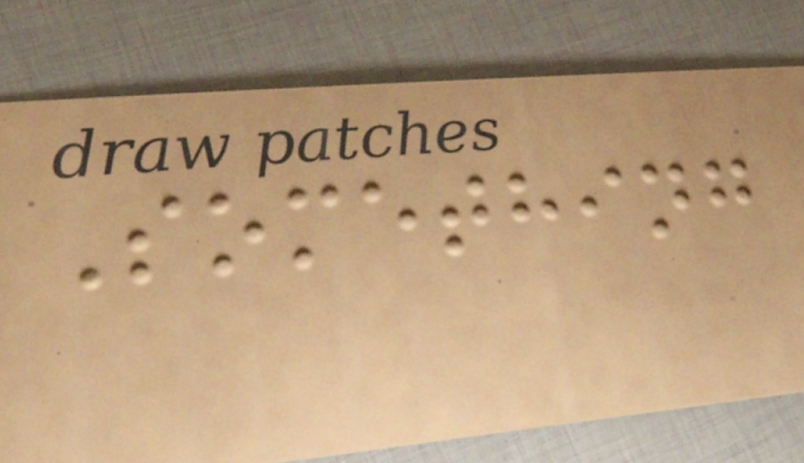Something
